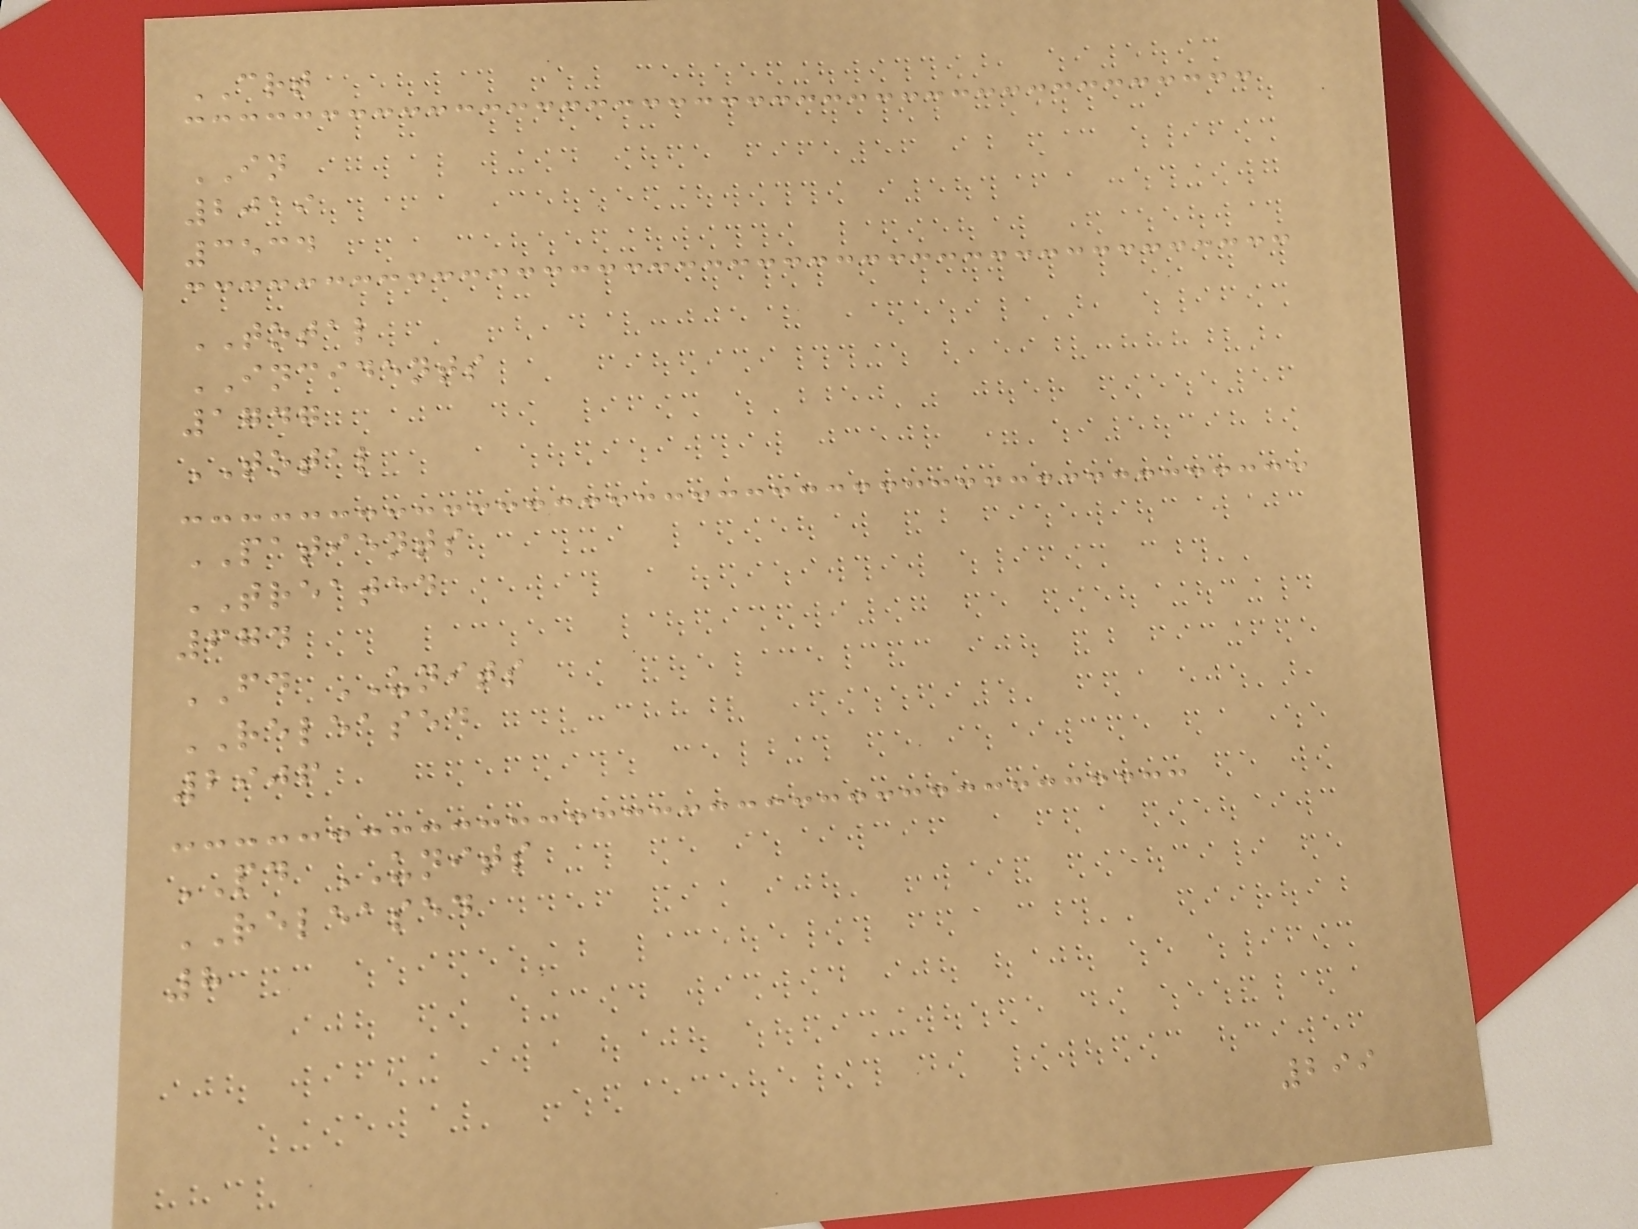CRT
IN
2019
3534
TOTAL
INCIDENTS
1747
TOTAL
PATIENTS
TREATED
674
FD UNITS
RELEASED
2906
PD UNITS
RELEASED
8
299
